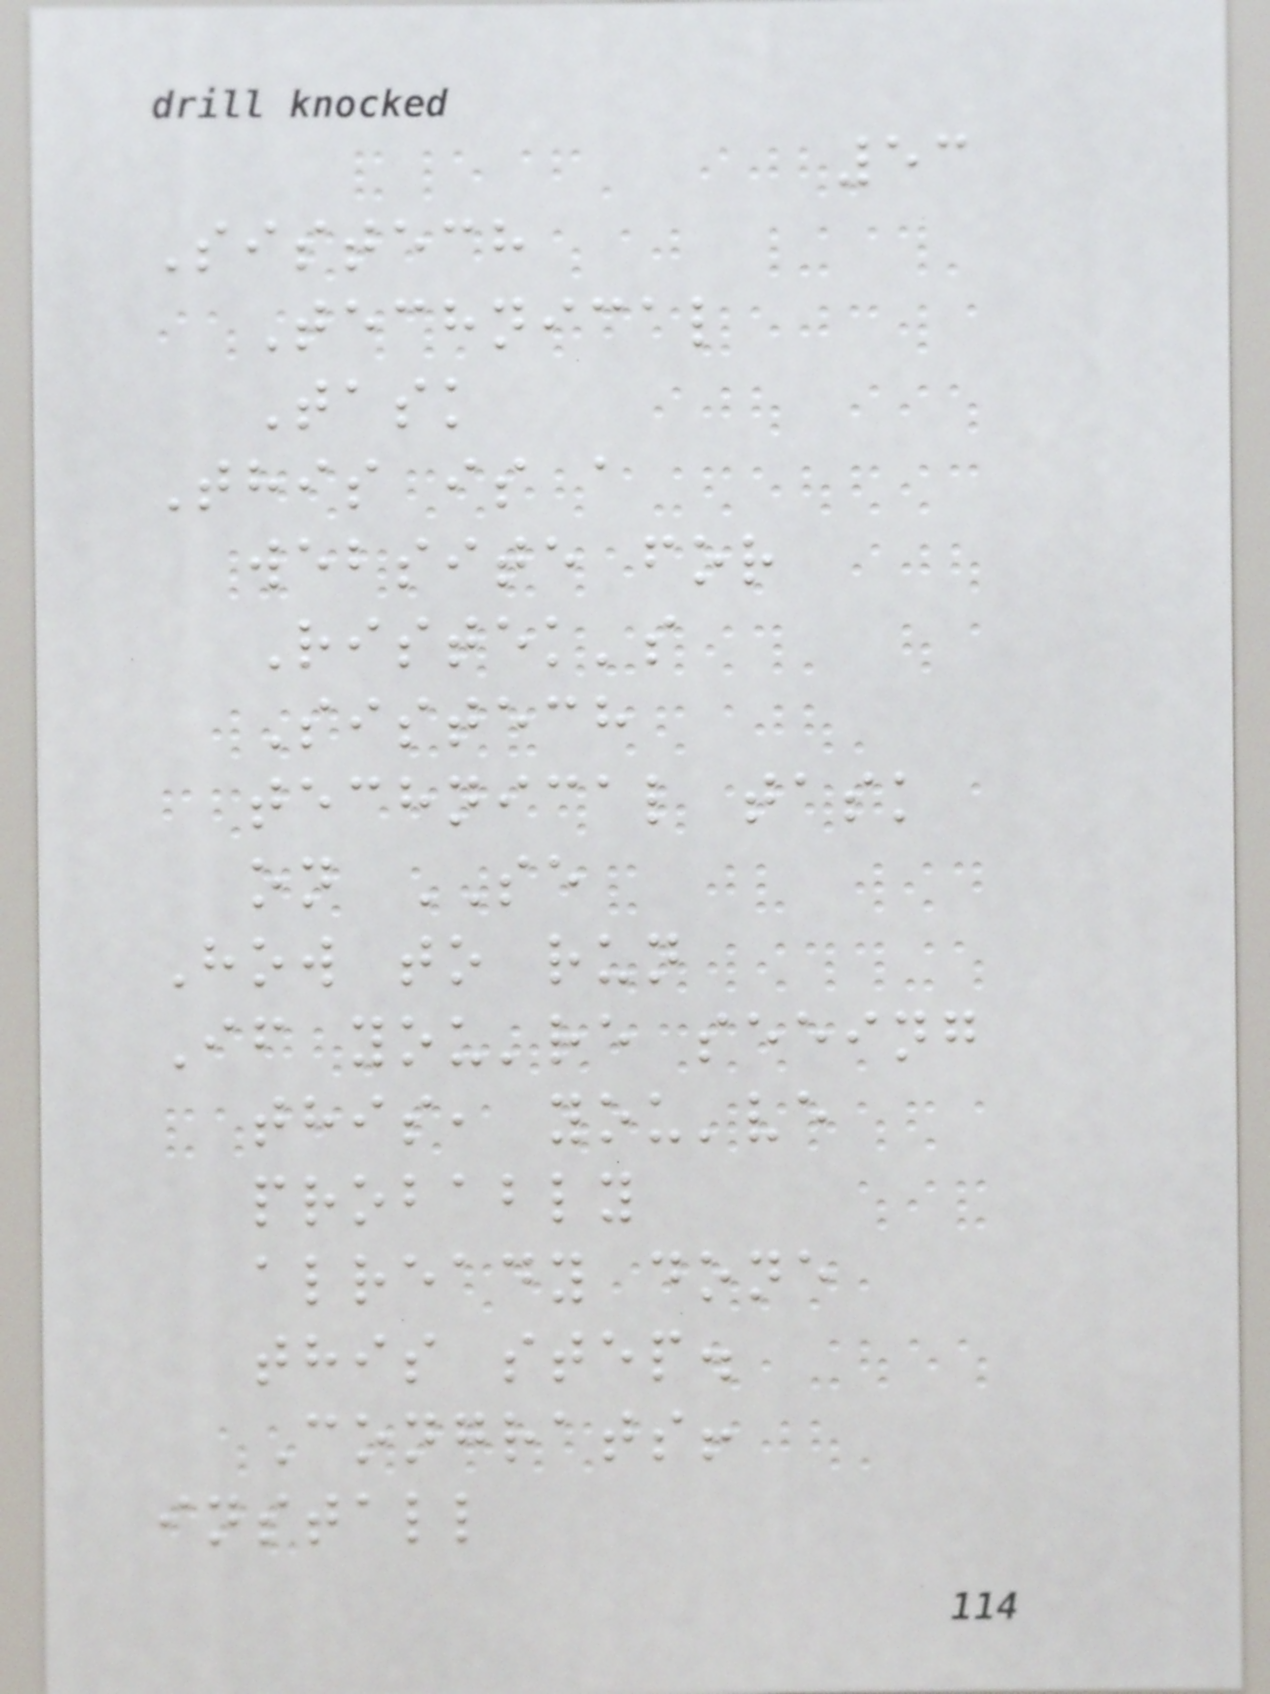53
Sistech
Technical
Task
This is a
website for
Ristek's
Sistech
technical task
on SE
How to run
If you're seeing
this, you've
probably
already done
this step.
Congrats!
install
